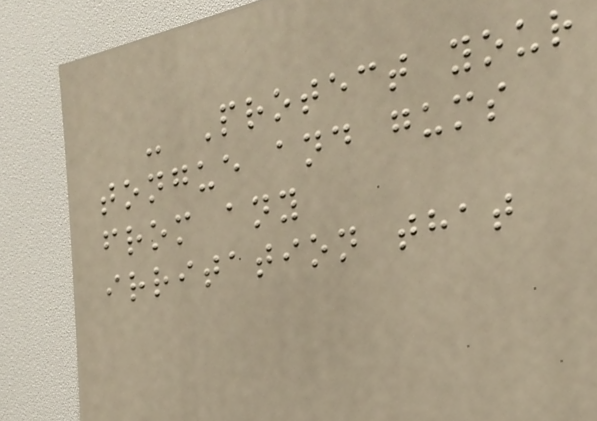- Protect your
tongue and gums
from any
irritation that
